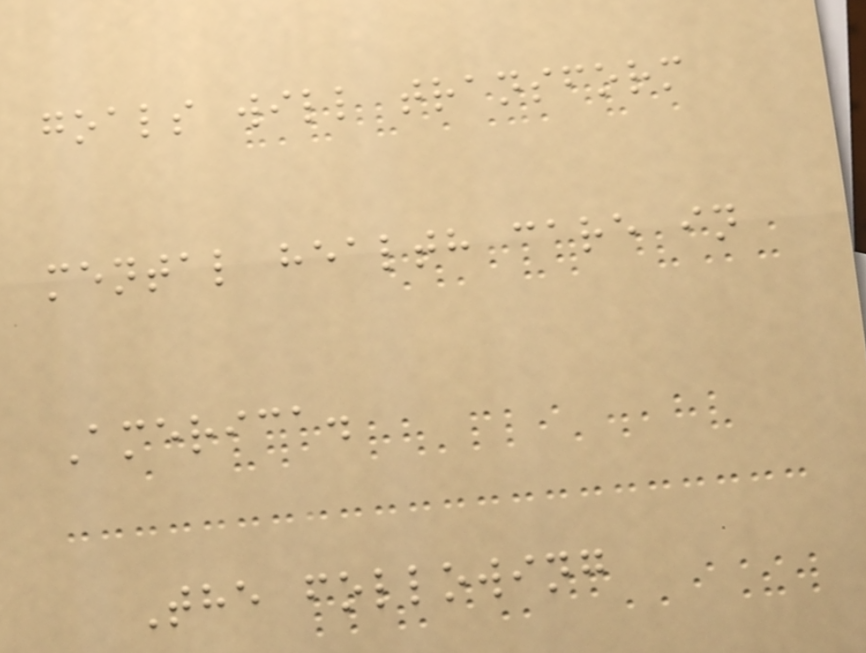goals will transform
mental health care in
America.
The following
